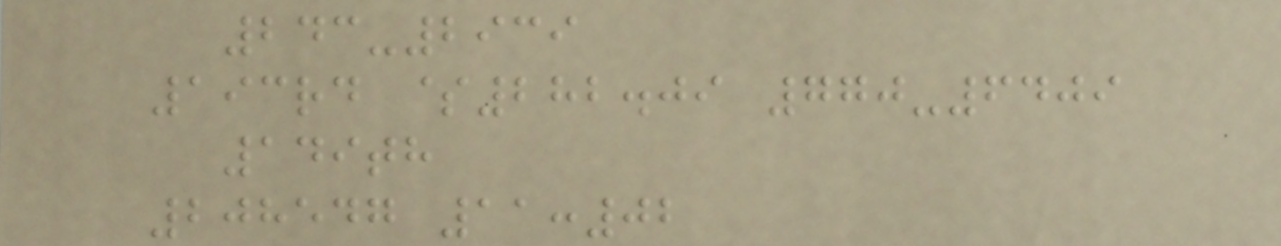243-2939
193rd $282.09 770-6409
149th
208547 11:02
